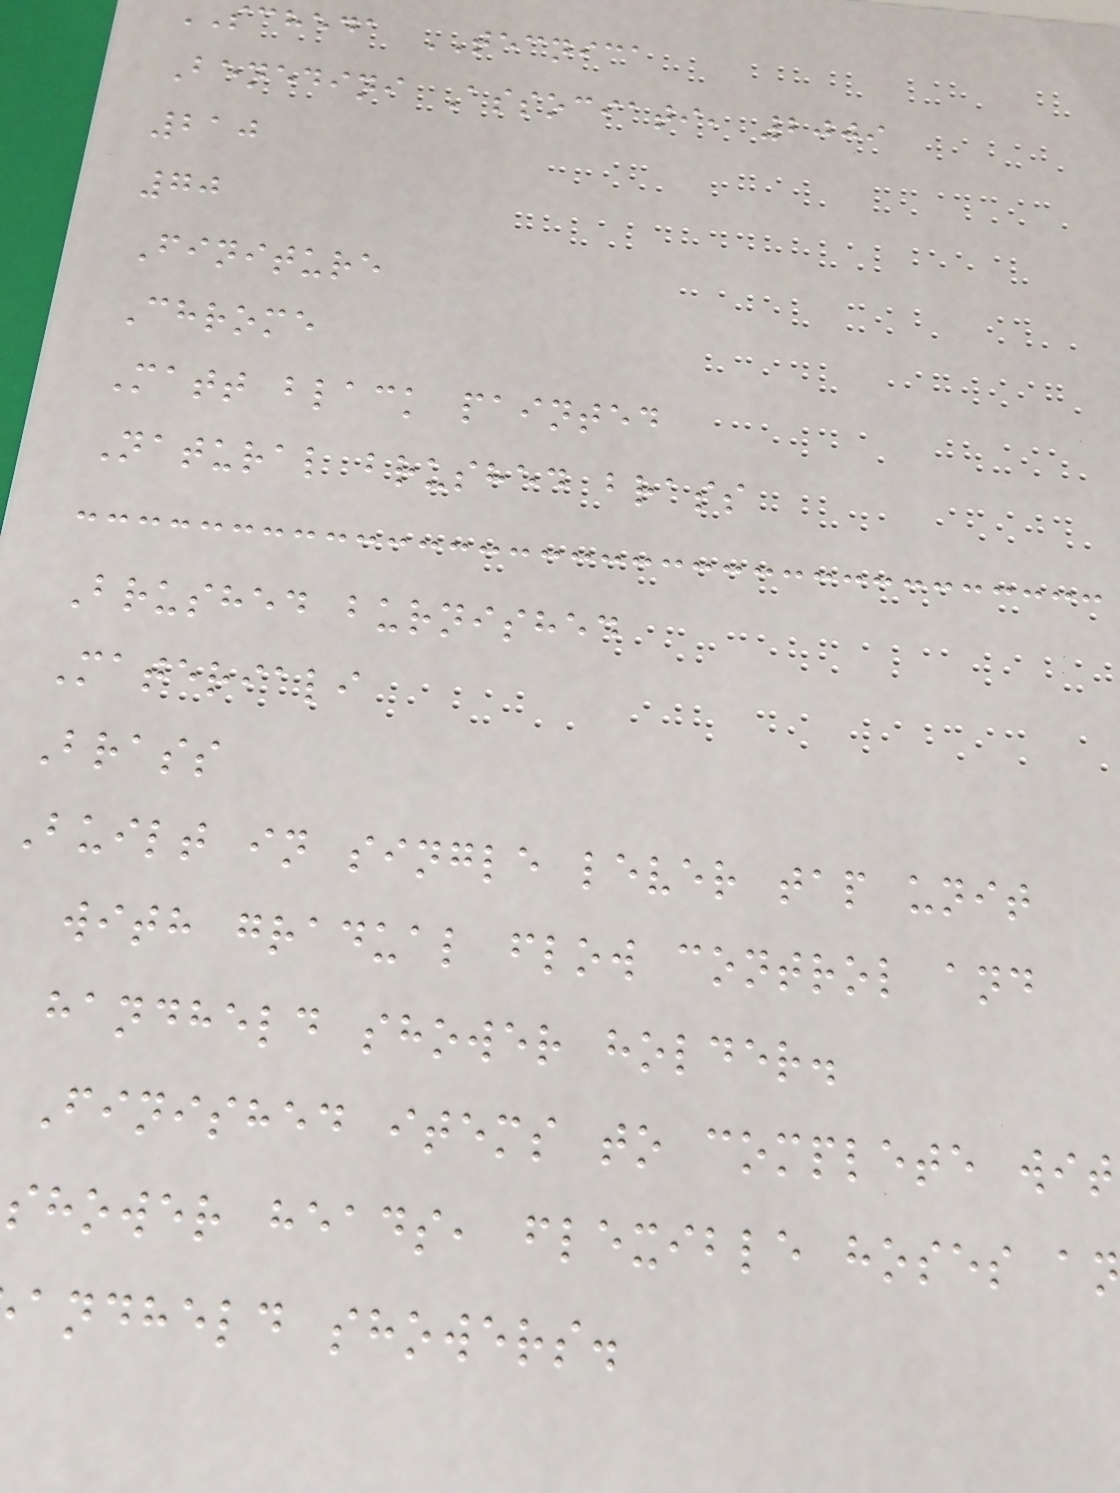scheda TECNICA
Benedini Associati, 2009
210
70
Finiture
Chrome
Matt black painted
Natural brushed brass
Brushed burnished
Materiali
Brass
Built in single lever tap unit
with gradual flow control and
handheld shower holder.
Finished items to complete wit
shower heads, flexible hoses an
andheld showers.
